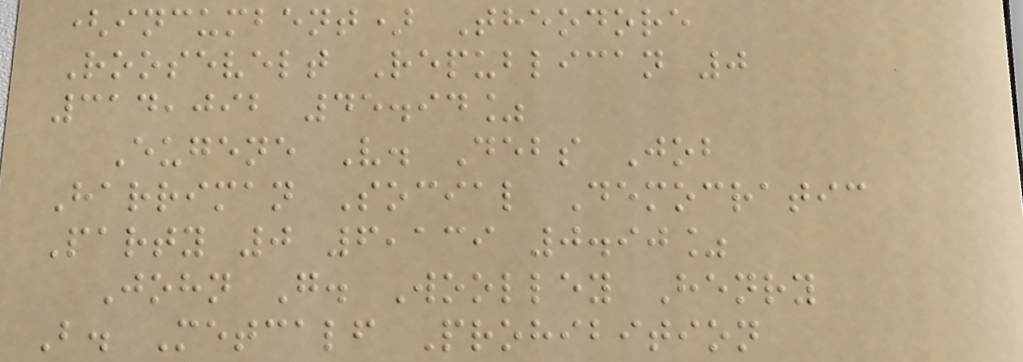(incumbent) Theodore
Roosevelt Republican 0
314,092 45.94%
Eugene V. Debs Job
Harriman Social Democratic
Party 0 6,139 0.90%
John G. Woolley Henry
B. Metcalf Prohibition
